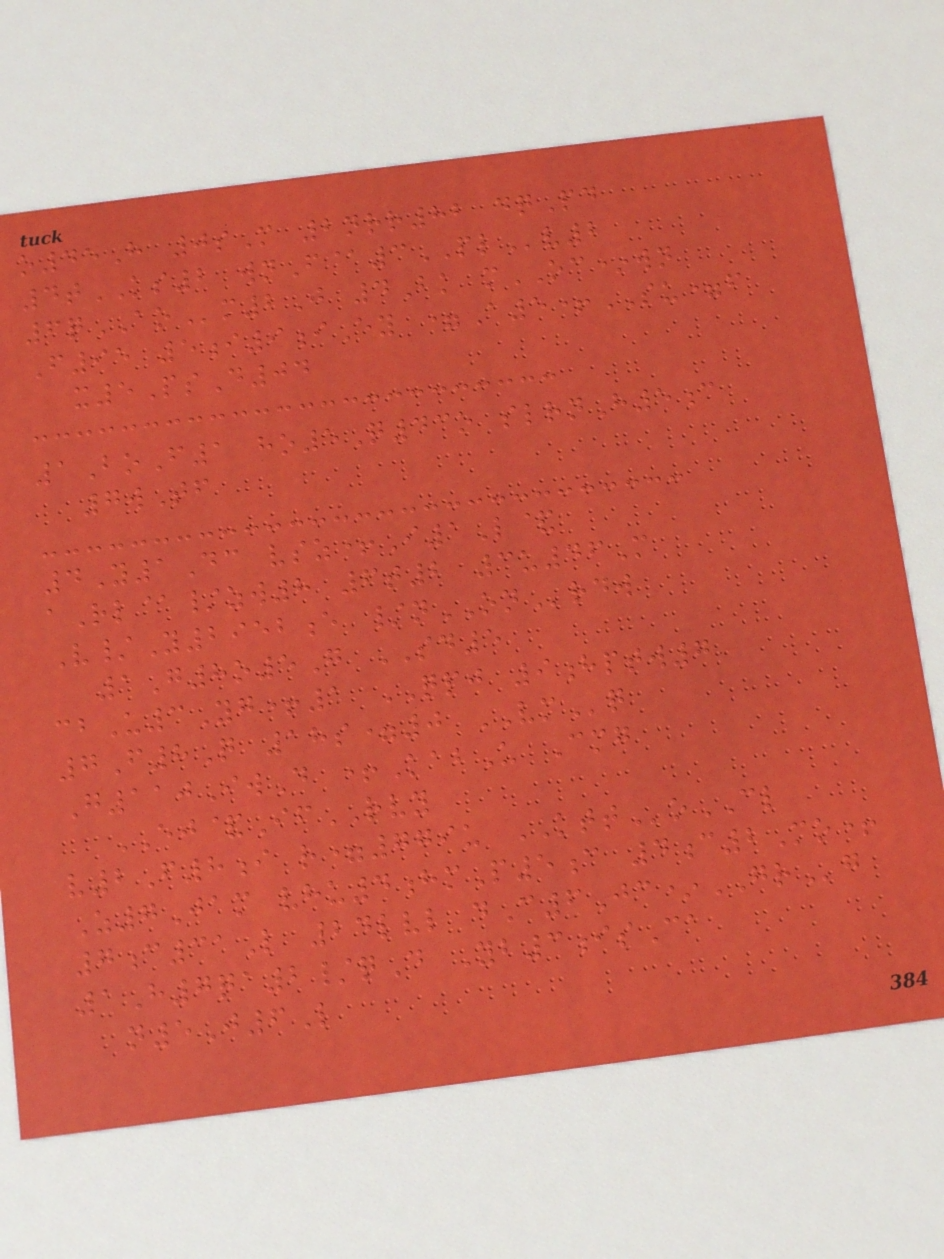o45H 0sM 2nrr82 dqPd
4tKS2 wnF@3PLv2
6qAOm2J 4Bk mOC*wn
F95 5i9iEy =A5+SU=f
x5PsD04
1BoF1 ho5Q43o slrnH5c
7wTf
4Y1Dc vsz+I1L&
aRl@/zw8 6t2 3u46M
V/Y2952e /nONrdw
1G8o5G SD5
cbU3Yg+1 QPJ 9hptw7
7F8Q 18s=0 VMq
G110IwD +KabU Cmg
EJ&IfRVY
v2F8i r=779u KTToCL
Z7Jam vhu4hmP5c 4c2Mo+
7c31L 24lvl dC6Jc*GRg
1H7qa2/qD Yb3isCa
n5J6L
